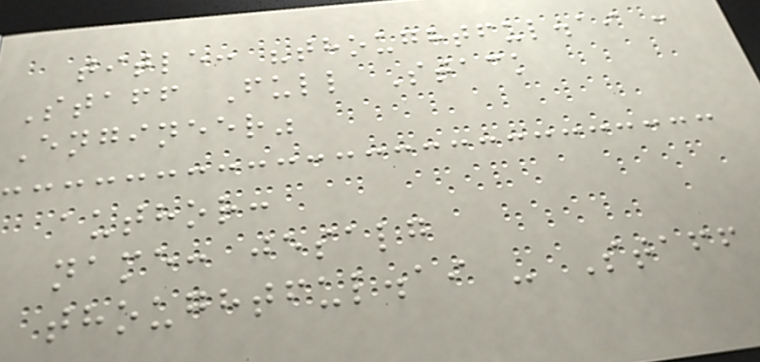title: "thoughtful.ai :
Staff Full Stack
Engineer"
author:
name: jesalg
thoughtful.ai - Staff
